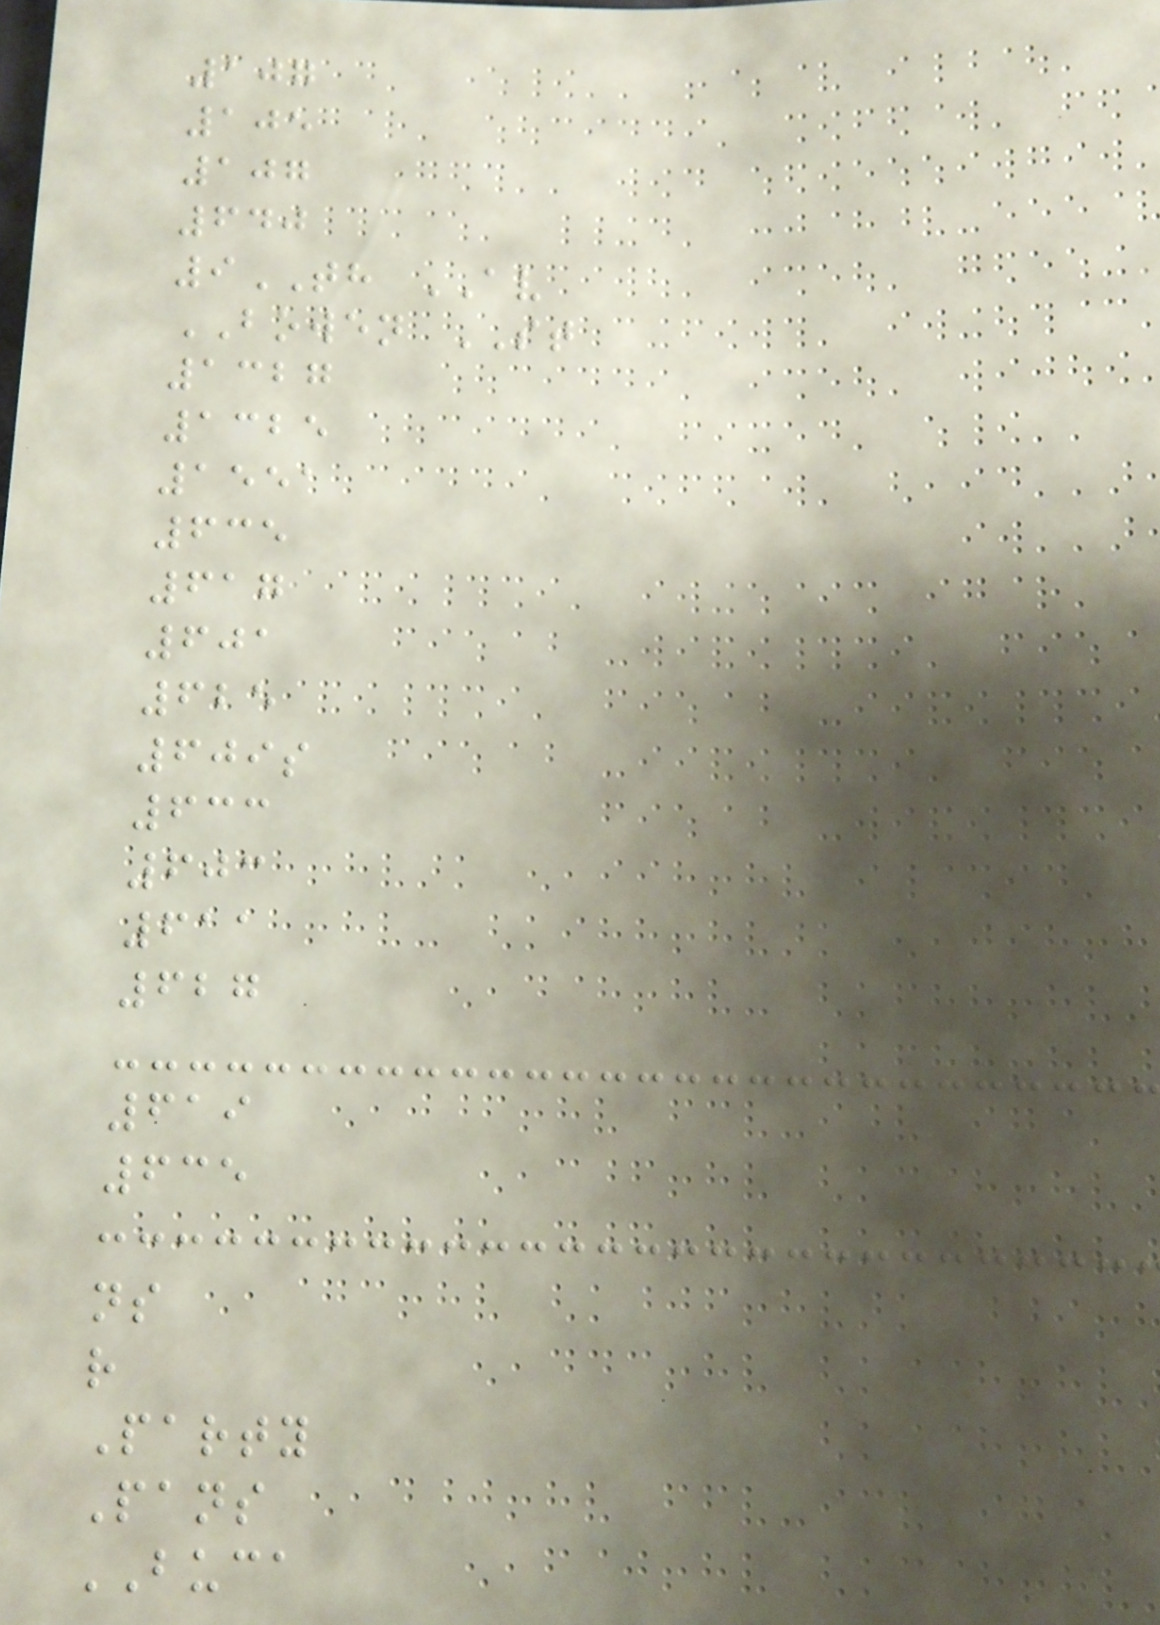107
105
107
640
9TH AV
BOWEN ST
1327
1325
1551
635
617
601
625
609s
633
603
611
627
619
635
ns
r
Party
Pans
BUCA
